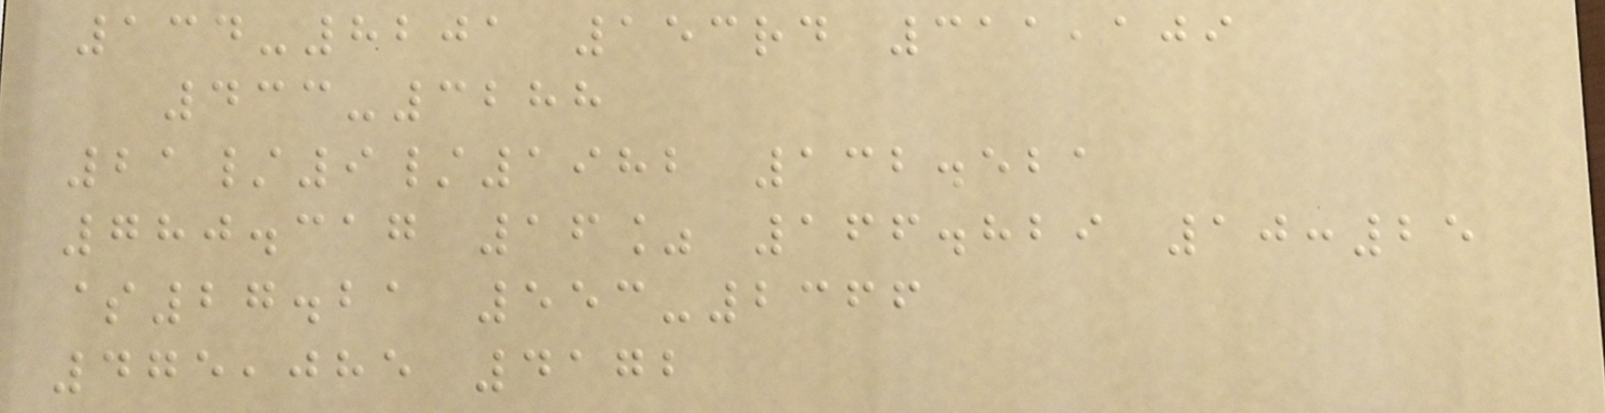134-8201 153rd 311,109
433-3288
21/9/1982 132.521
780.317 16% 166.829 10:25
$27.21 553-2366
475,085 4172
